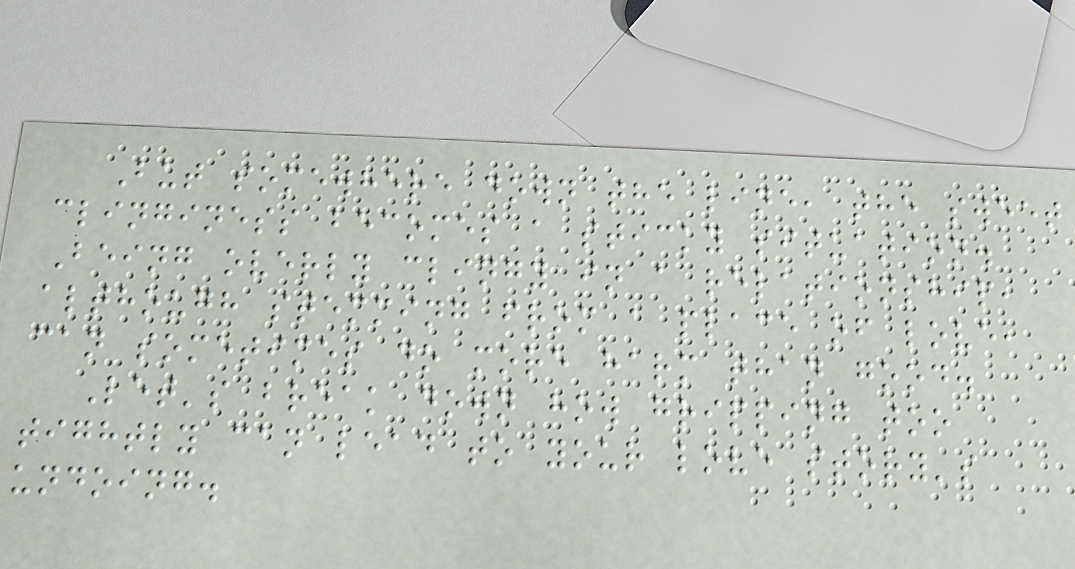But somewhere down the line, the sweet
clinginess becomes a sticky situation.
Being overly clingy in a relationship,
although stemming from a place of love,
can sometimes do more harm than good.
Let's break down how gripping too
tightly can lead to your love story's
undoing.
